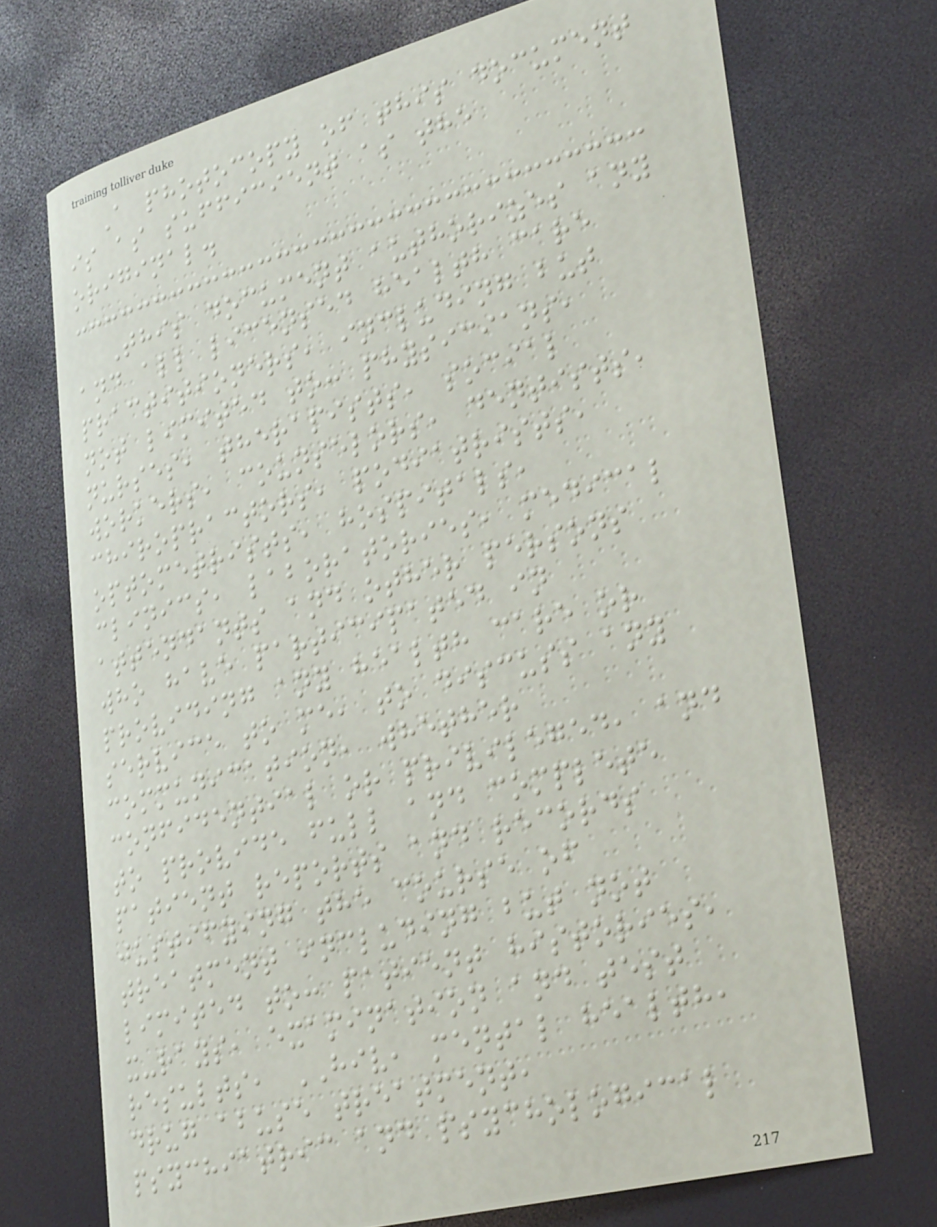A photocopy of this document
is as sufficient as the
original.
This document authorizes any
and all licensed health care
practitioners, including but
not limited to: physicians,
nurses, therapists, social
workers, counselors, dentists,
chiropractors, podiatrists,
optometrists, hospitals,
clinics, laboratories, medical
attendants and other persons
who have participated in
providing any health care or
service to me, to discuss any
communication, whether
confidential or privileged, and
to provide full and complete
patient reports and records
justifying the course of
treatment including but not
limited to: patient histories,
x-rays, examination and test
results, HIV, mental health,
drug abuse treatment,
psychiatric and psychological
